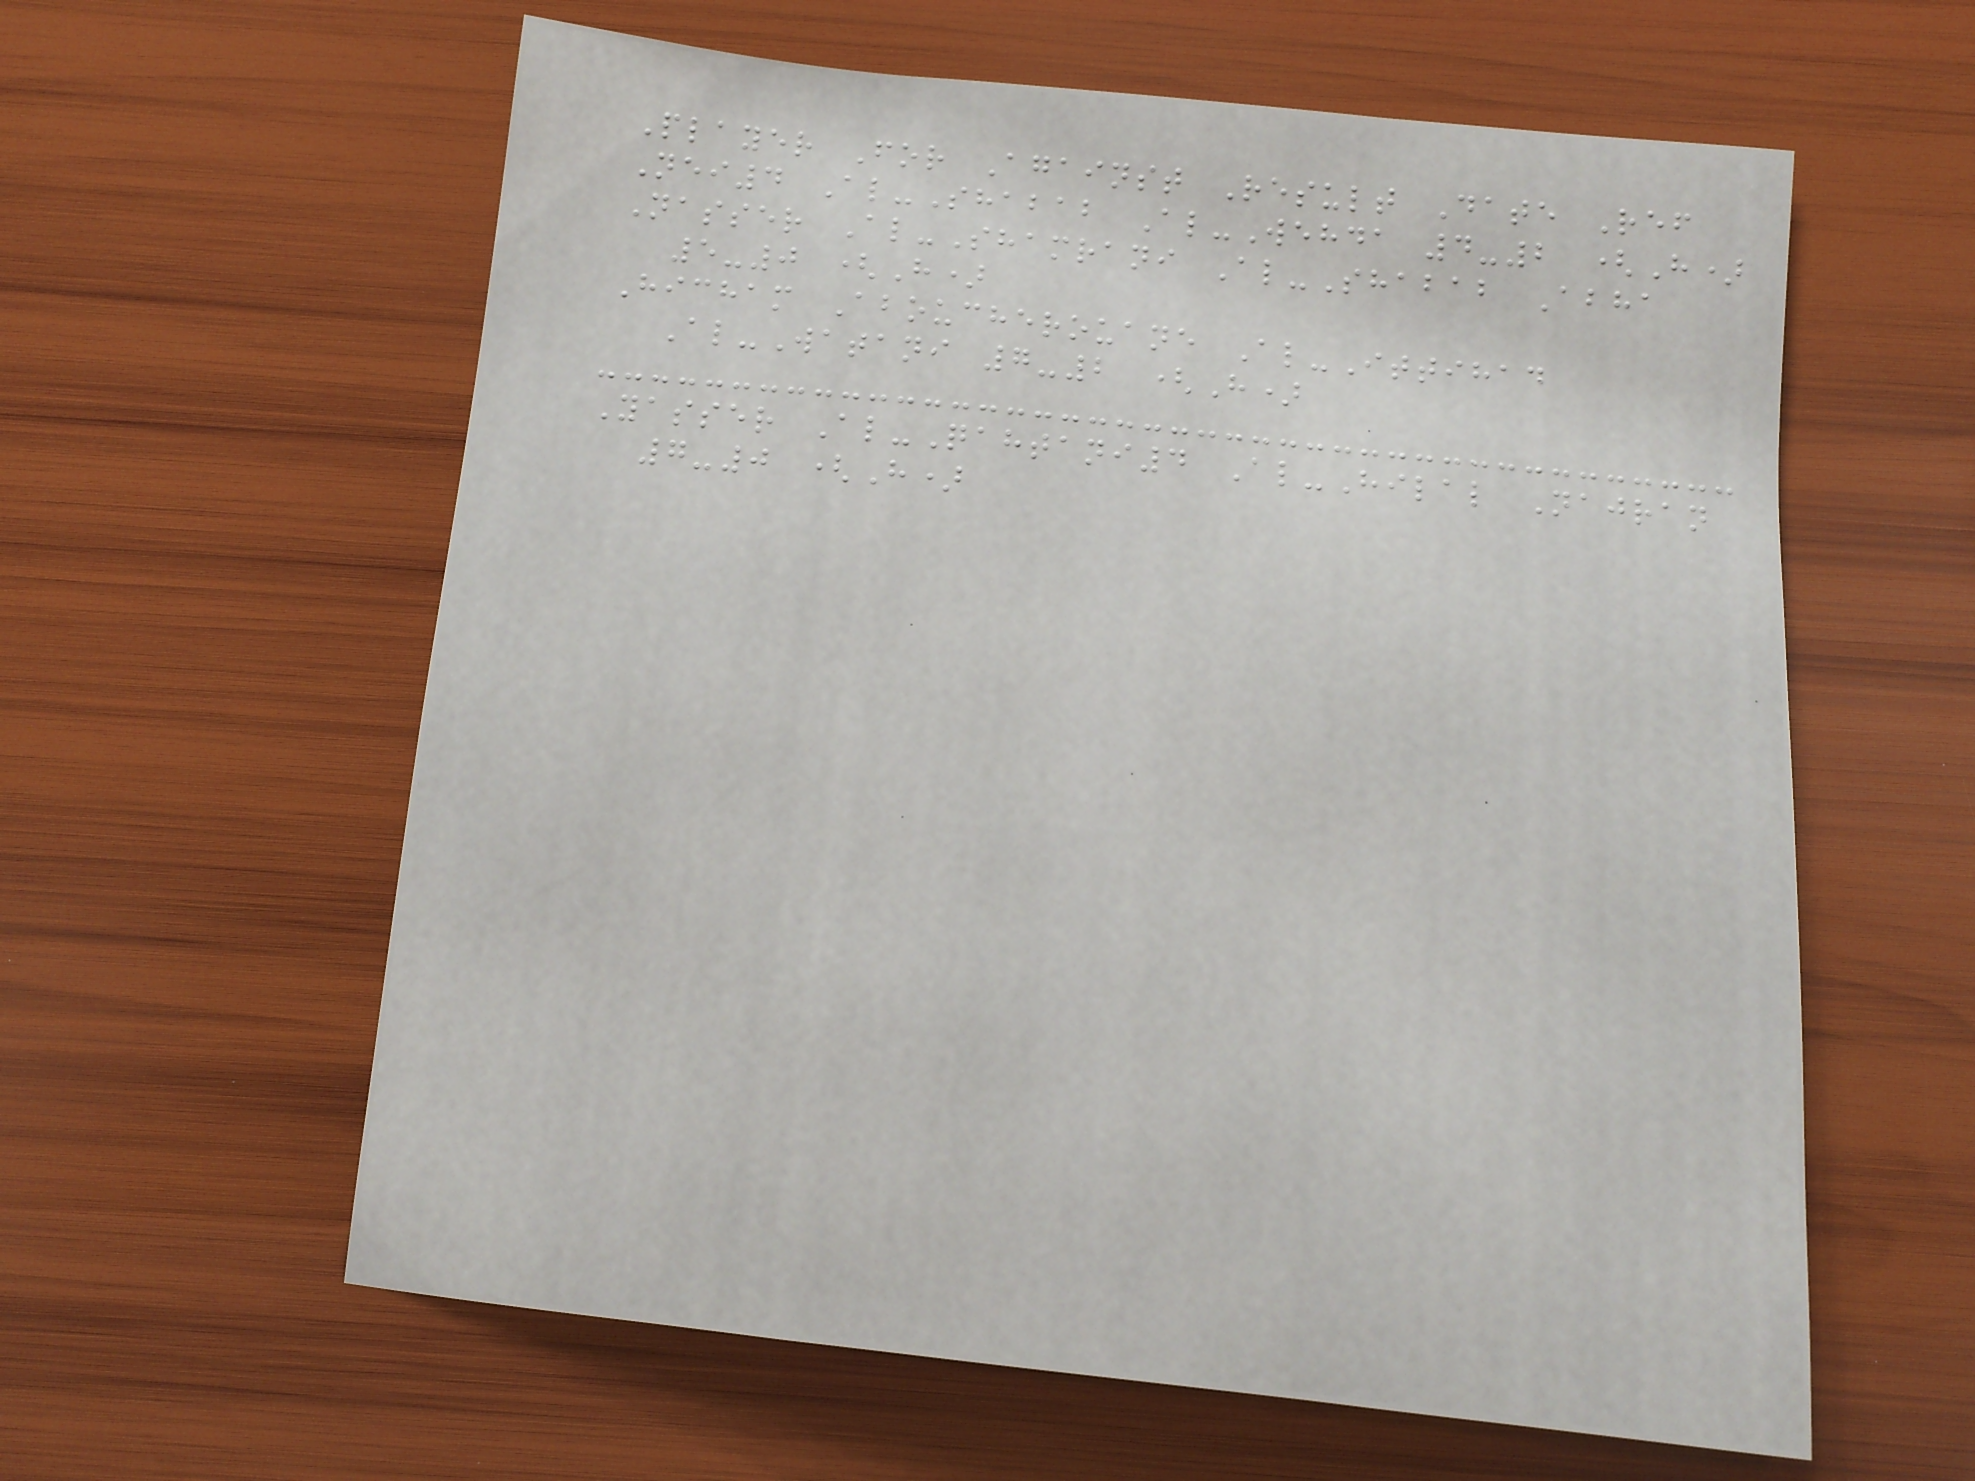Player For Against Result Date Ref
Nei4 Al-Shabab Al-Wehda 4-2 (H)
Nasser Al-Shamrani Al-Shabab Abha
5-0 (H)
Hicham Aboucherouane Al-Ittihad
Al-Watani 7-2 (H)
Yasser Al-Qahtani4 Al-Hilal Najran
7-0 (H)
